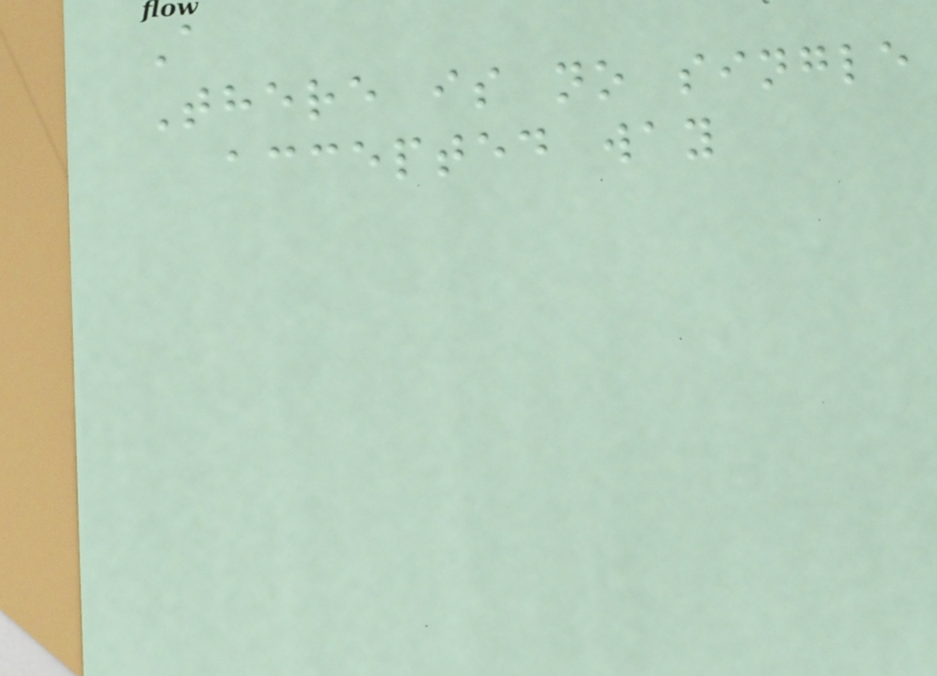A
There is no single
accepted way
